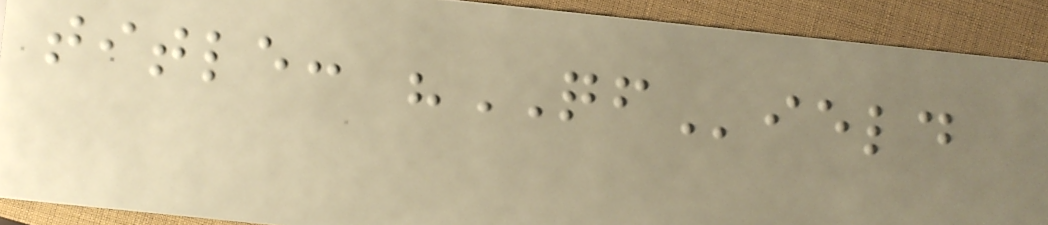title: "QField
